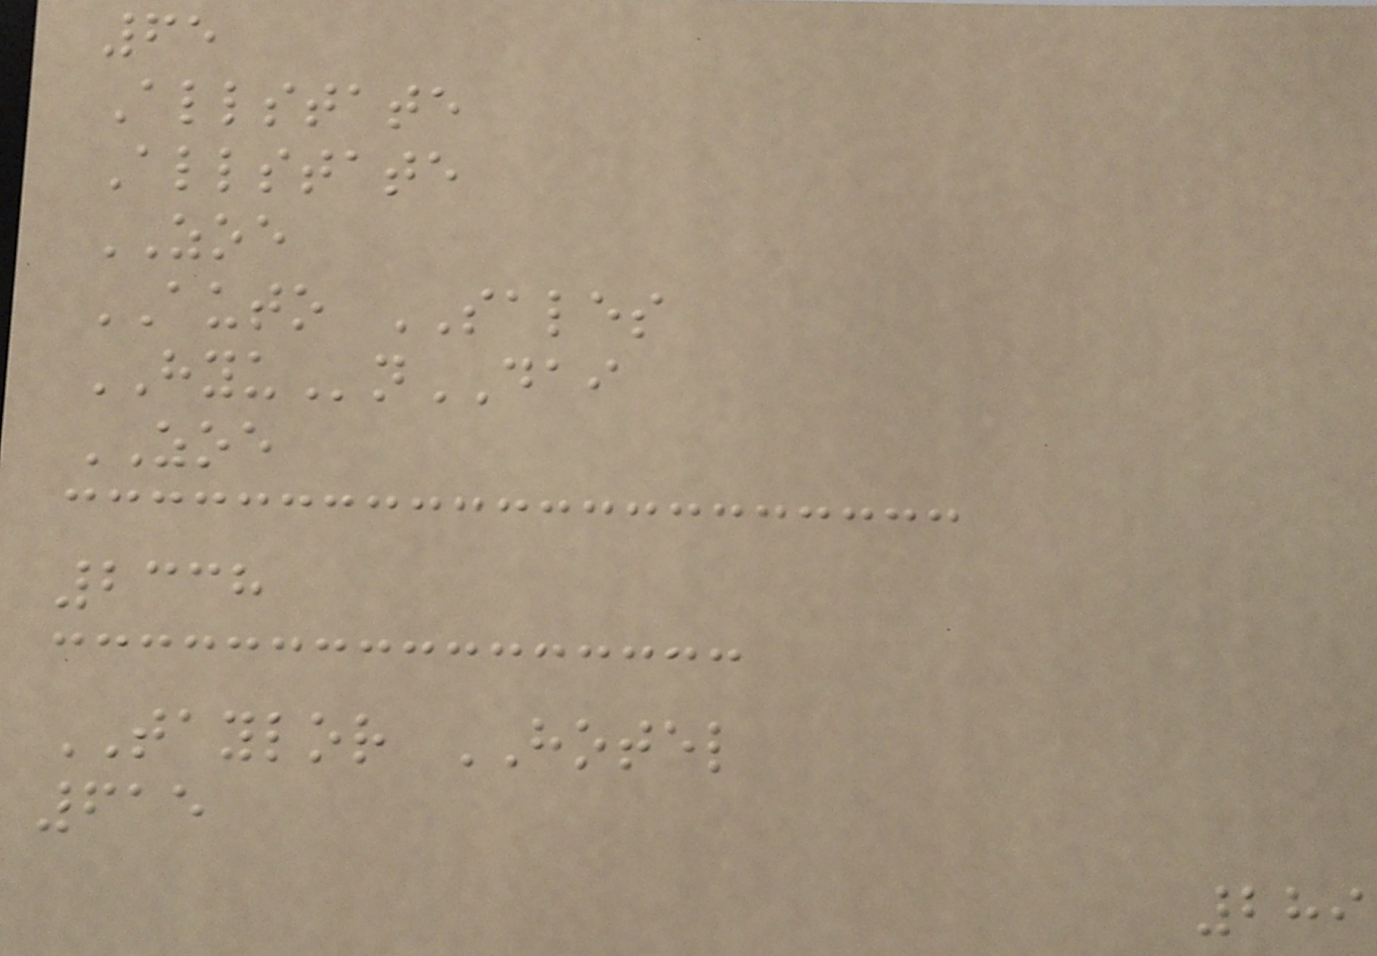65
Allstate
Allstate
ZOE
AUTO SALES
HYUnDAI
ZOE
2338
TAYLOR HOTEL
615
289
